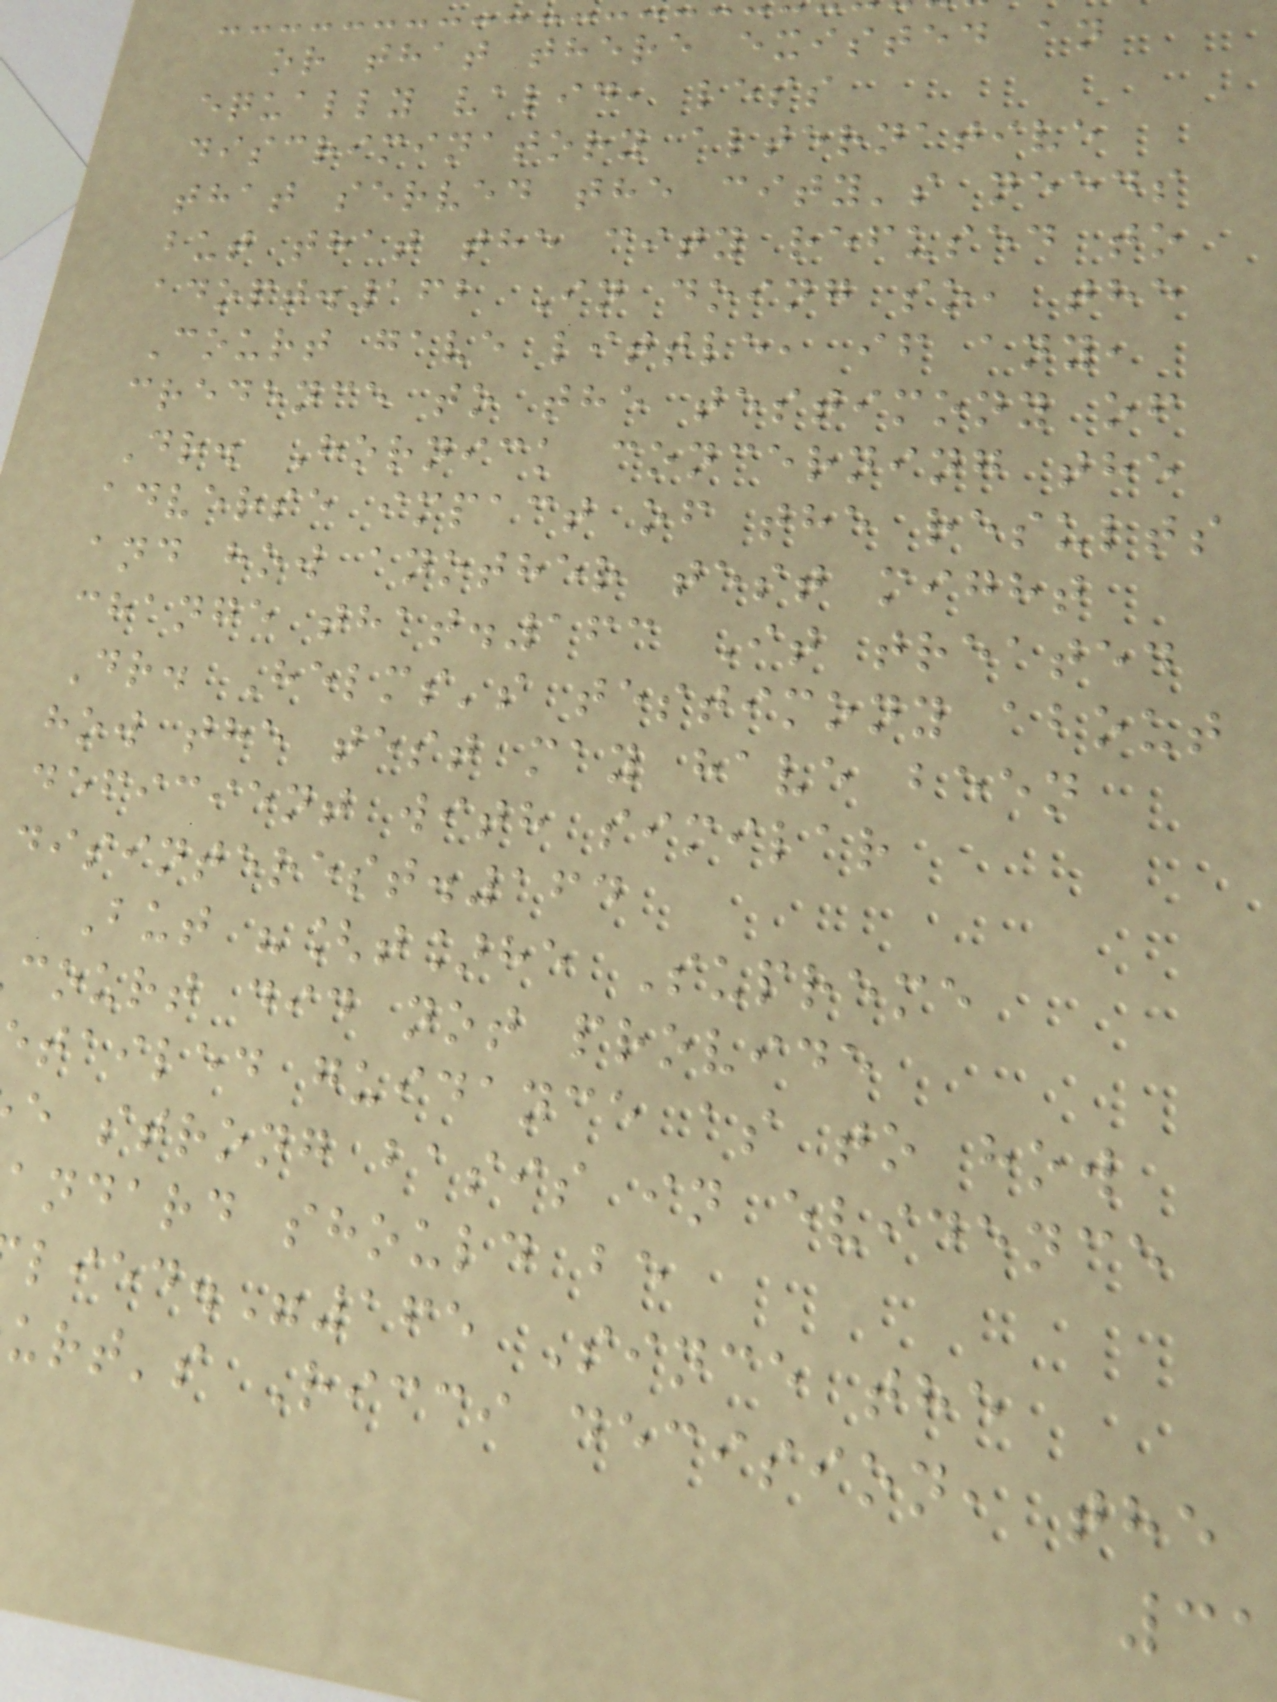or that there existed an
equally valid, less
discriminatory alternative
that served the city's needs
but that the city refused to
adopt.162 In doing so, the
Court gave little, if any,
credence to the testimony of
Dr. Hornick concerning the
adverse impact of the results
and how another test might
change that.163 It treated
Dr. Helms's testimony about
how the test may have been
deficient with similar
disinterest.164
But "[t]he Supreme
court did not provide
tailed guidance as to how
e strong basis in evidence
andard should be
lied."165 Since the
urt's Ricci decision, the
31
